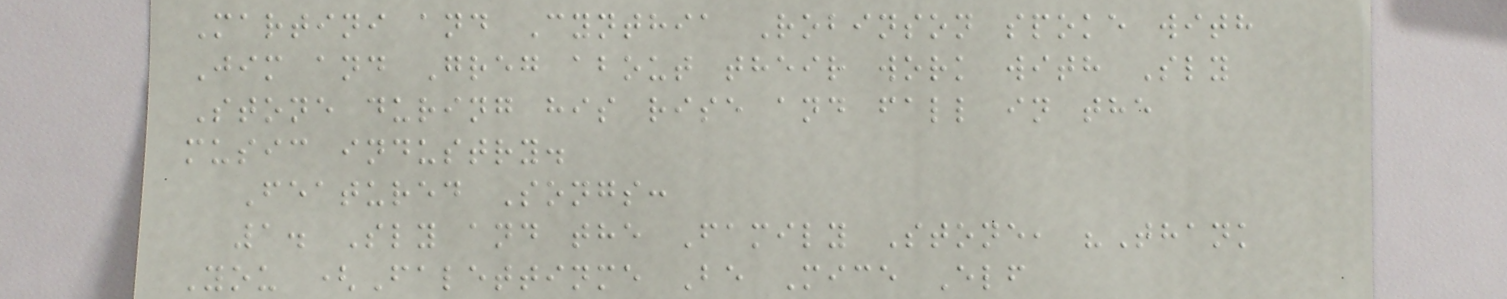Martini and Cynthia Robinson spoke with
Jim and Greg about their work with Sly
Stone during his rise and fall in the
music industry.
Featured Songs:
1. Sly and the Family Stone, "Thank
You (Falettinme Be Mice Elf
